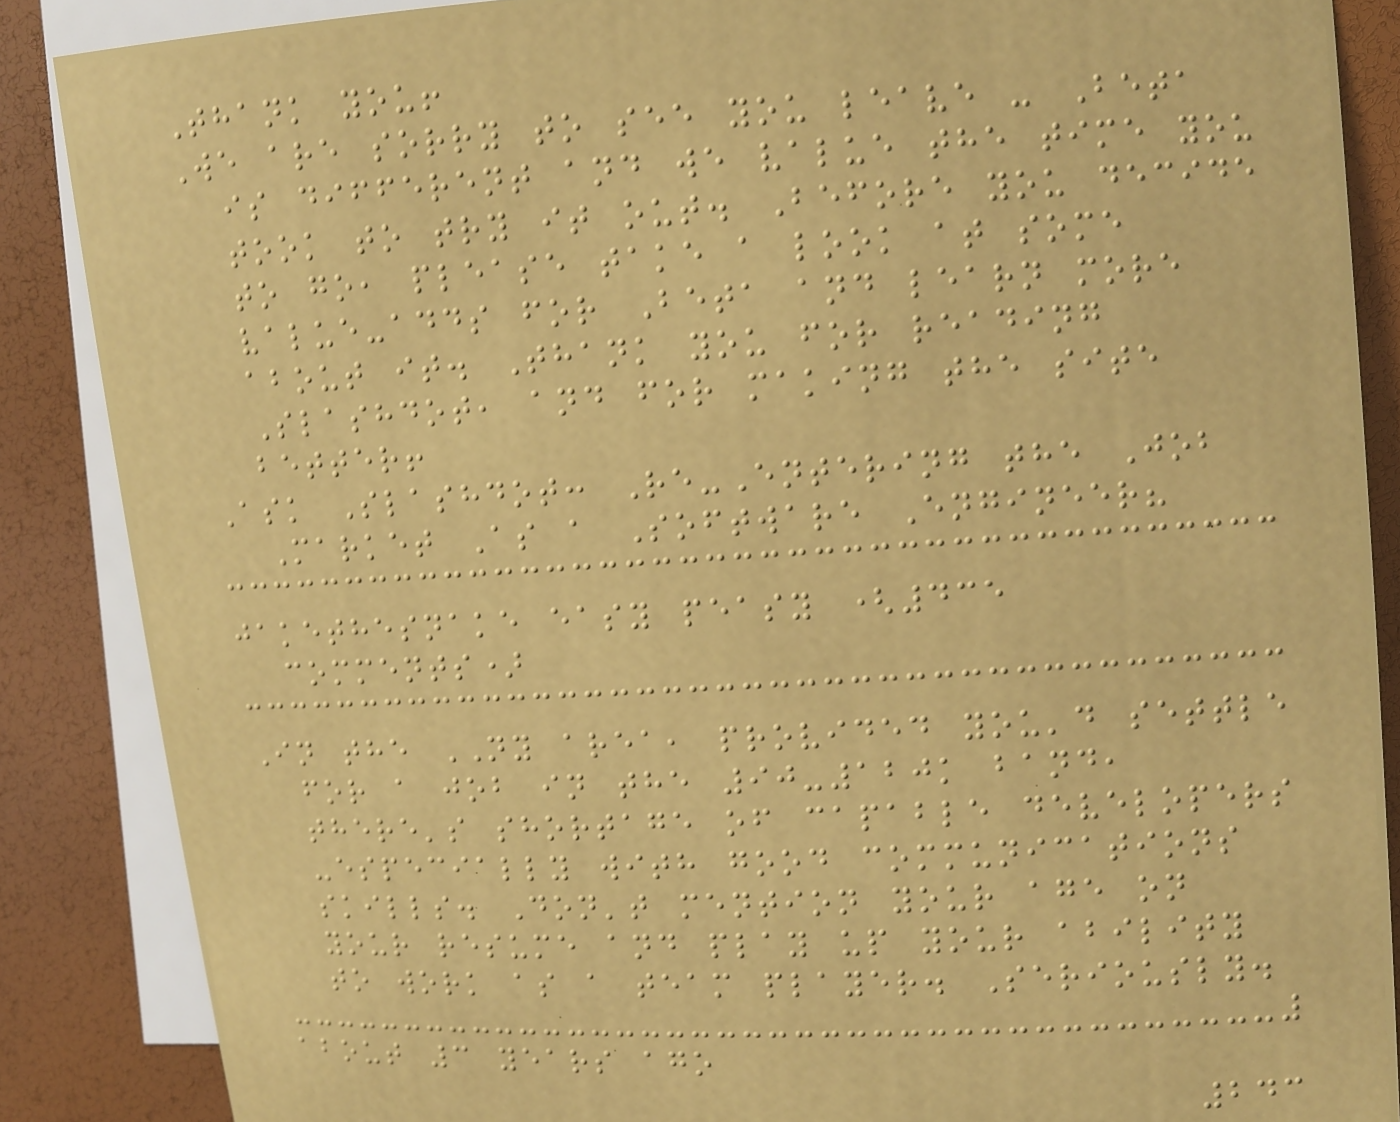Thank you!
We are sorry to see you leave - Beta
is different and we value the time you
took to try it out. Before you decide
to go, please take a look at some
value-adds for Beta and learn more
about it. Thank you for reading
Slashdot, and for making the site
better!
Ask Slashdot: Re-Entering the Job
Market As a Software Engineer?
jakethesnake easy peasy (435
comments)
In the NY area, provided you'd settle
for a job in the 90-120k band,
there's shortage of capable developers
-especially with good communications
skills. Don't mention your age on
your resume and play up your ability
to work as a team player. Seriously.
about 3 years ago
243
